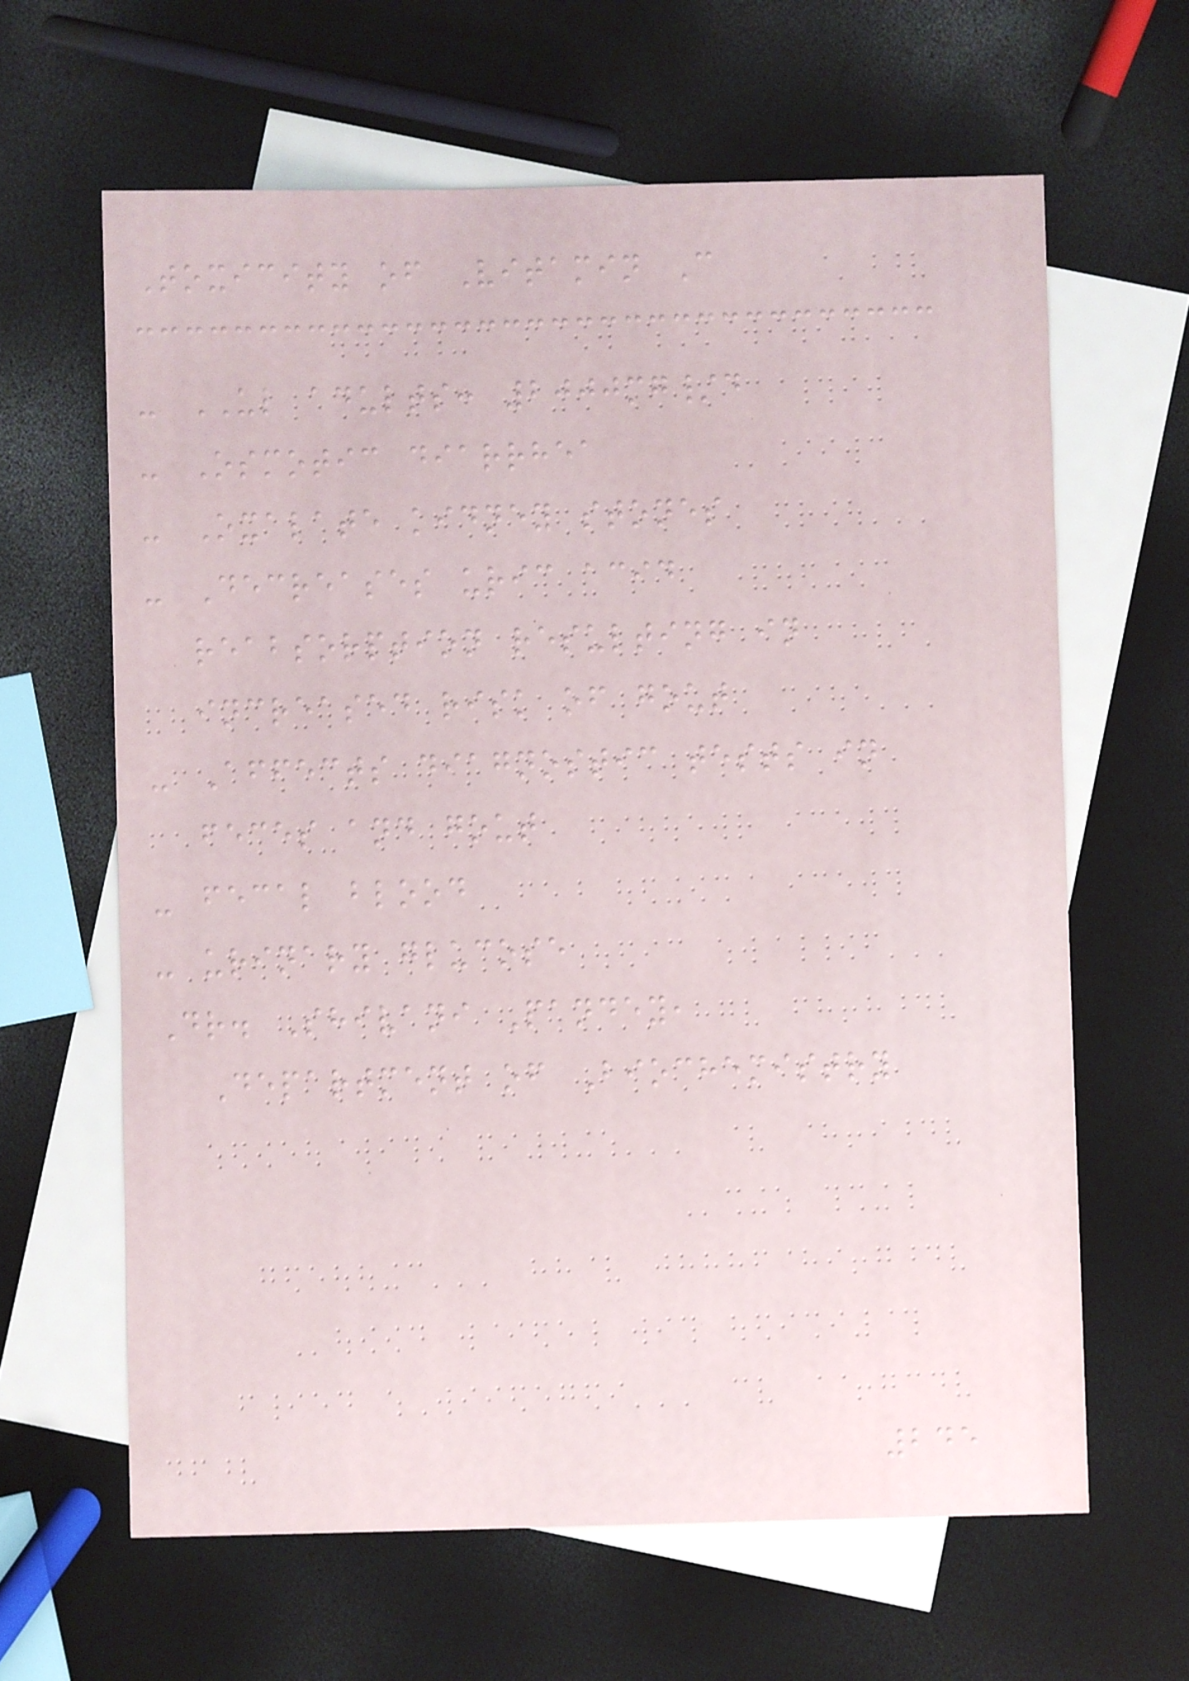Toxicity of Vitamin C
- UL adults: 2000mg/d
- Osmotic diarrhea
- Oxalate kidney stones
- Decreases uric acid
reabsorption resulting in
increased risk of gout
- Affects diagnostic tests in
feces and gout
- fecal blood
- urinary glucose
Dr. Shivani Pandey,
Department of Biochemistry
245
